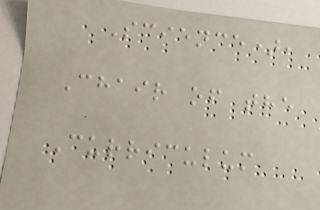Science),
Chair of the
Curriculum
